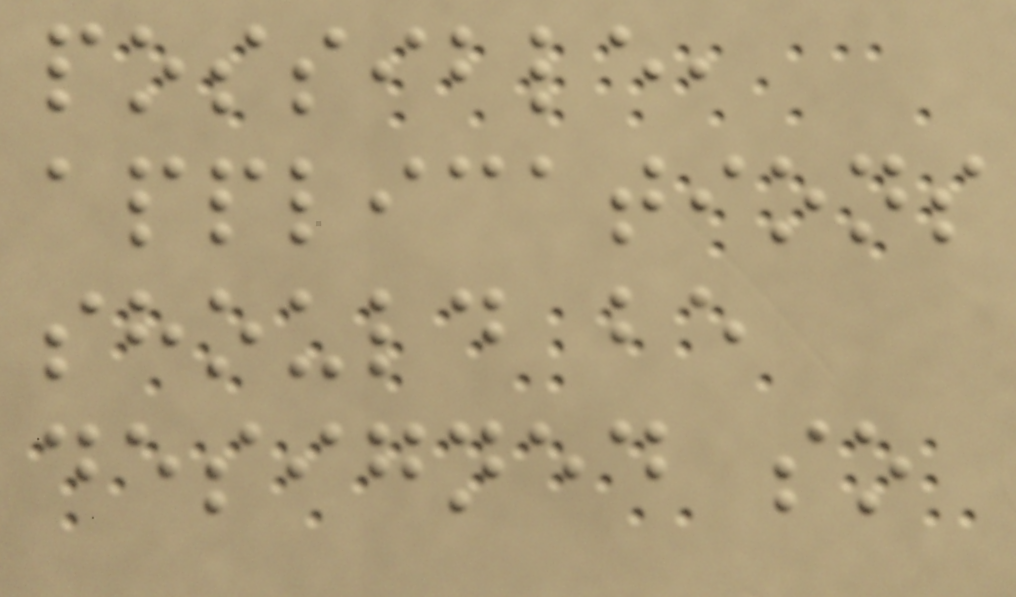possible,
applications
should be
designed so
